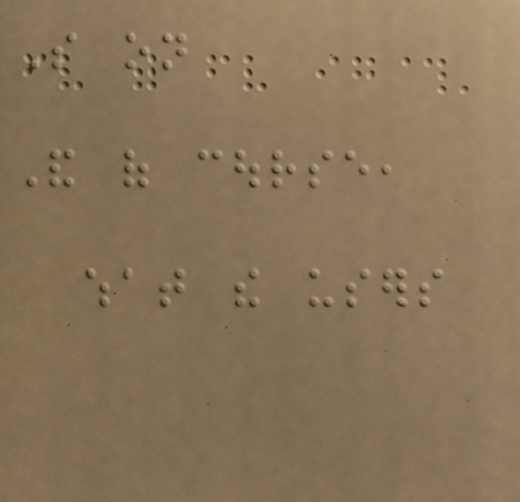So on
And of course,
what the users
